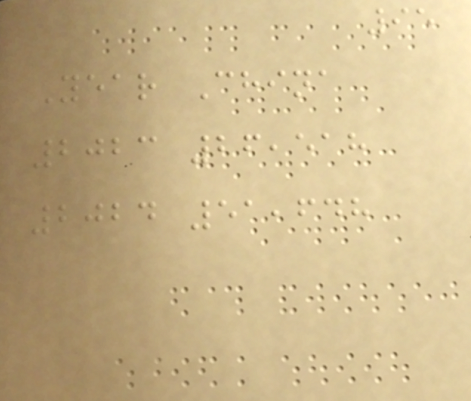95
Year China
2023 26,518
2024 51,648
